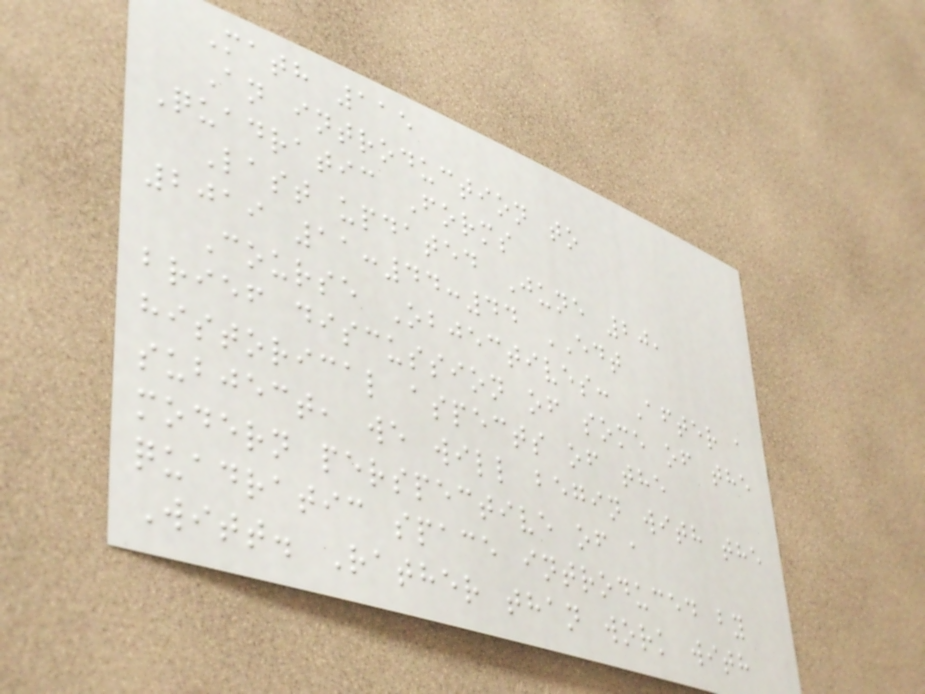Math 115
An introduction to
Quadratic Forms
Last updated June 20,
2019 11:44:44 EDT
Course Objectives: After a
brief discussion of some of the
historical aspects of the
subject, we will begin with the
modern perspective of a
quadratic space introduced by
Witt. Rather than work with
